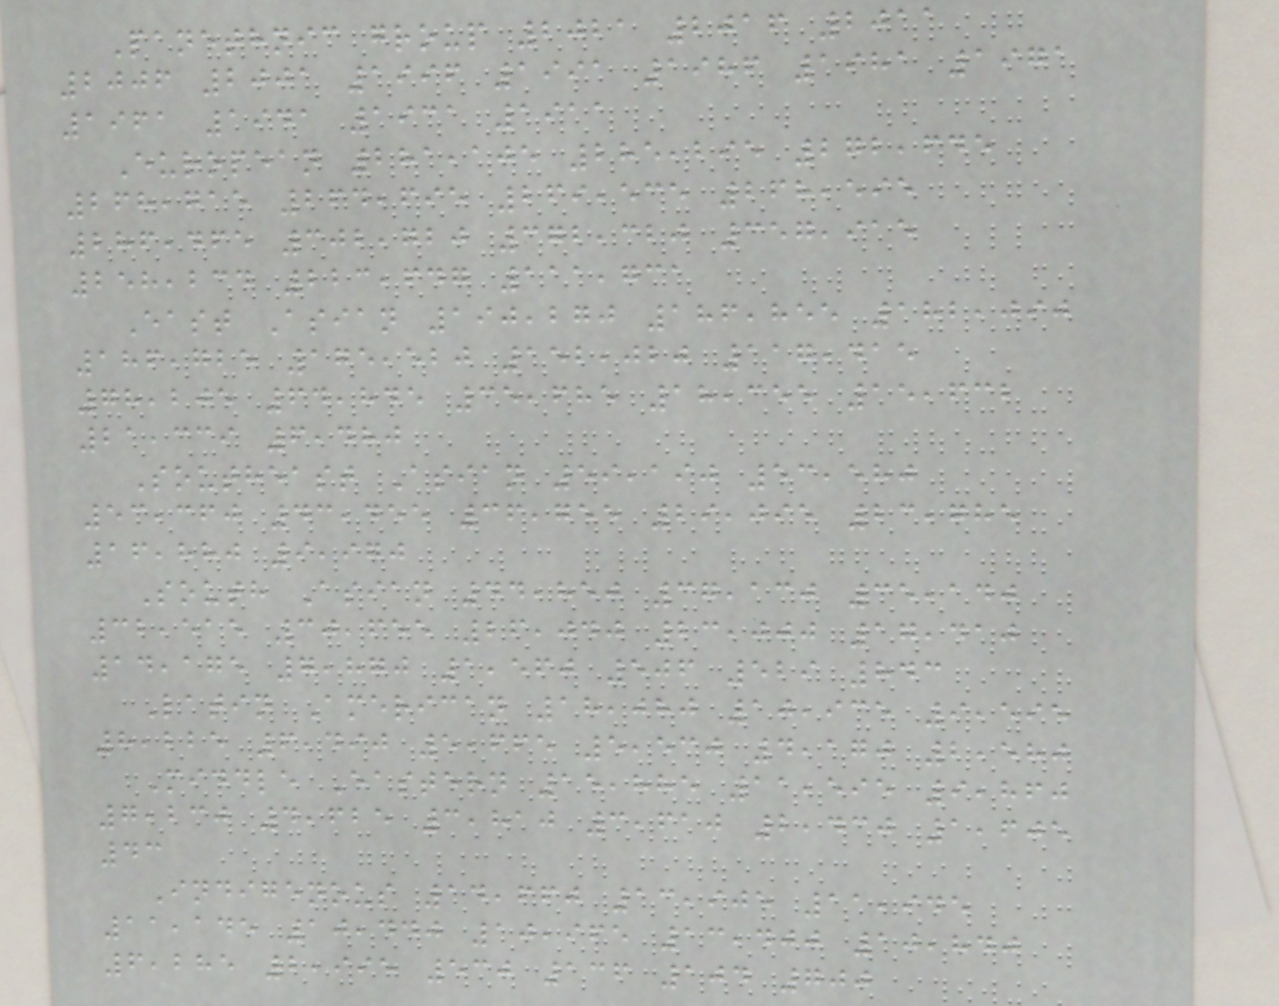Panethnic group 2021 2016 2011
2006 2001 1996 1991 1986 1981 1971
1961 1941 1931 1911
European 281,105 285,295 272,645
268,715 264,695 269,535 268,595
286,465 302,720 372,320 357,915
258,234 223,647 111,731
East Asian 190,270 186,855 182,090
186,725 175,520 152,020 117,415
78,205 64,845 35,685 18,355 15,632
21,339 6,480
Southeast Asian 59,190 53,580
53,360 43,455 36,755 29,095 23,785
16,880 9,970
South Asian 44,850 37,130 35,140
32,515 30,655 26,040 23,000 17,410
14,175 7,870 1,560 506 529 843
Latin American 18,080 10,935 9,595
8,225 6,490 5,665 5,530 4,170 2,580
Middle Eastern 15,885 11,595 9,860
7,230 4,625 3,810 3,610 2,430 1,605
43
Indigenous 14,660 13,905 11,945
11,145 10,440 10,965 13,400 10,840
6,285 2,995 530 136 104 700
